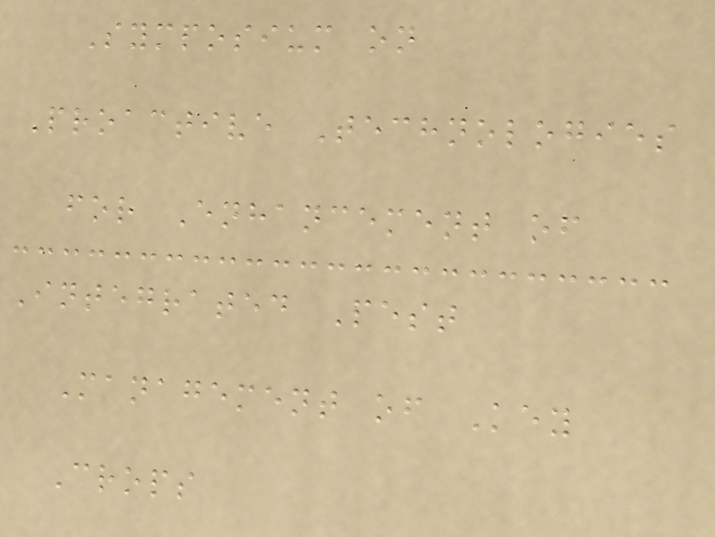Symposium on
Proactive Technologies
for Enhancement of
Integrated Pest
Management of Key
Crops
